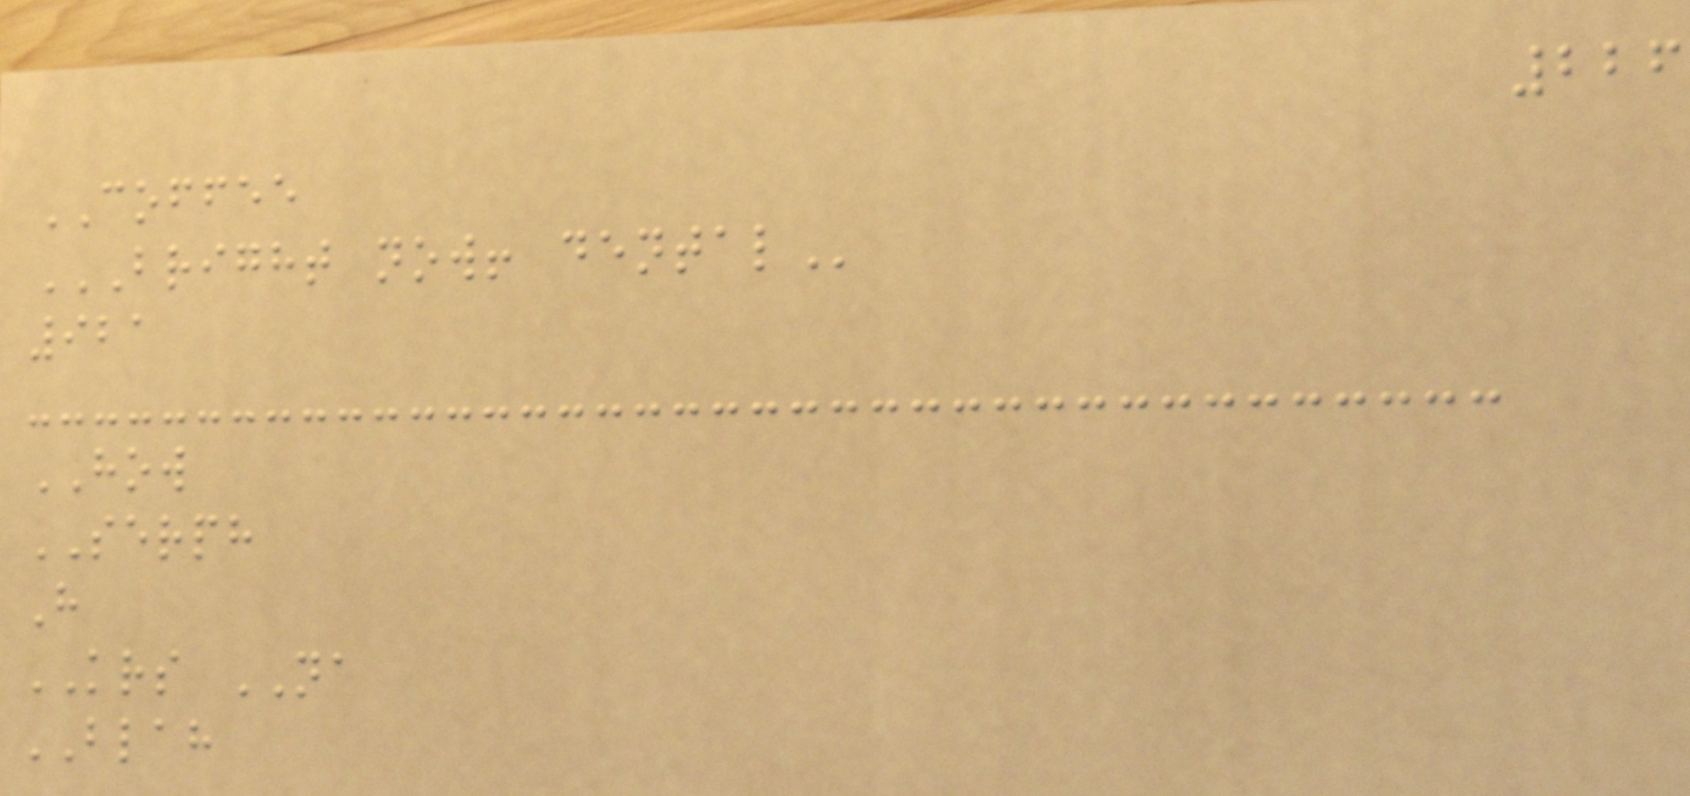226
COFFEE
BRIGHT NOW! DENTAL
921
HOW
SERPH
H
KRS NA
BLAH
